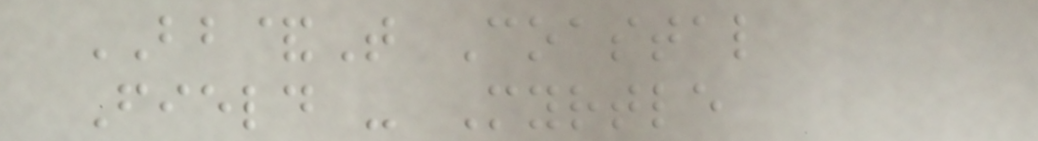BB&T Coastal
Field - Myrtle
